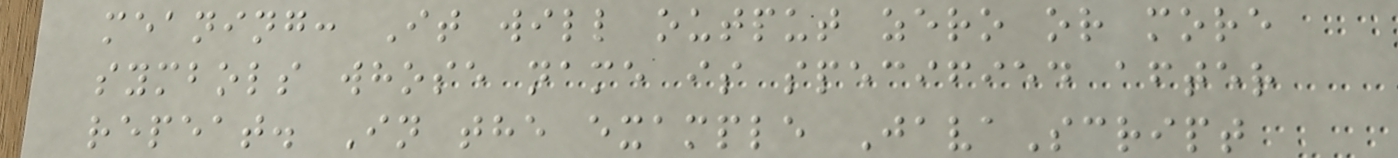meaning: It will output zero or more
symbols whose name is specified after
repeat. In the example JavaScript
